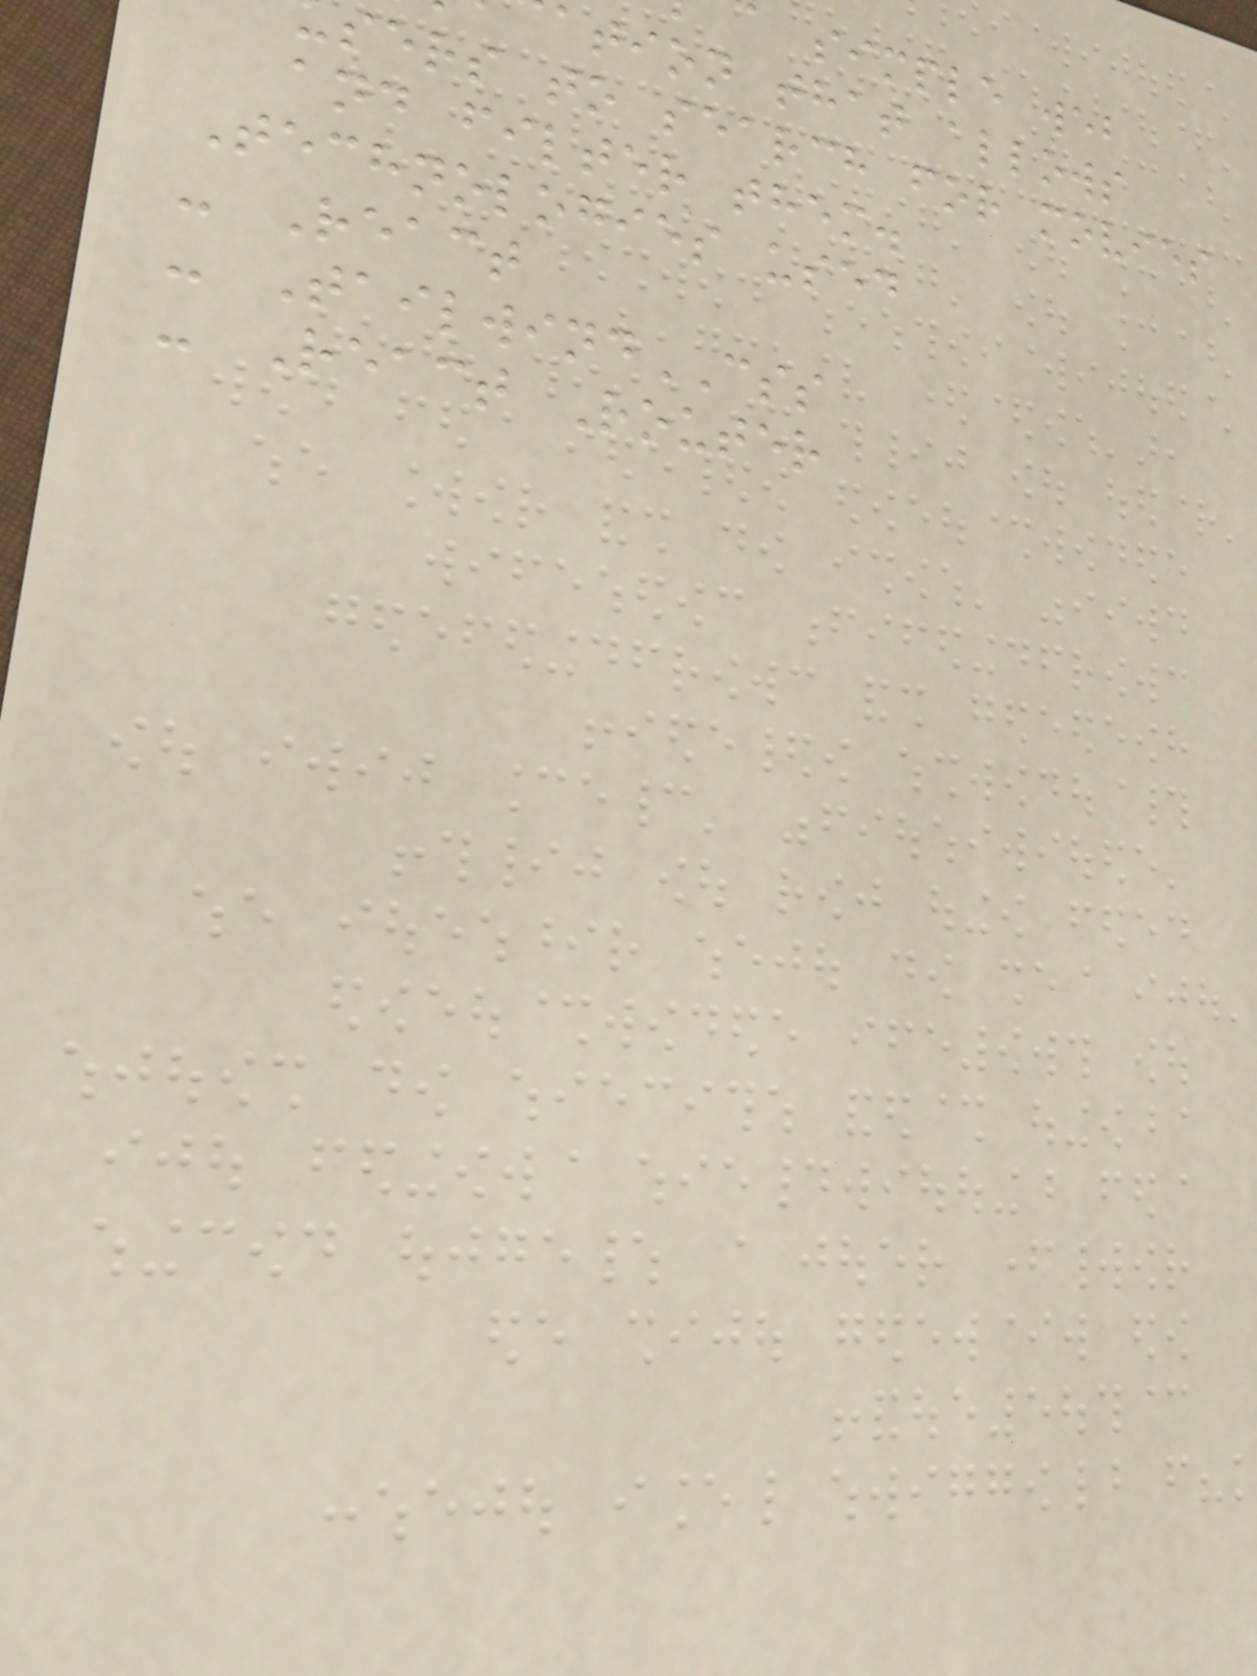a simple web
ation that allows
sers to search for movies
and filter them.
Technologies used
- React
- TailwindCSS
- React Router
